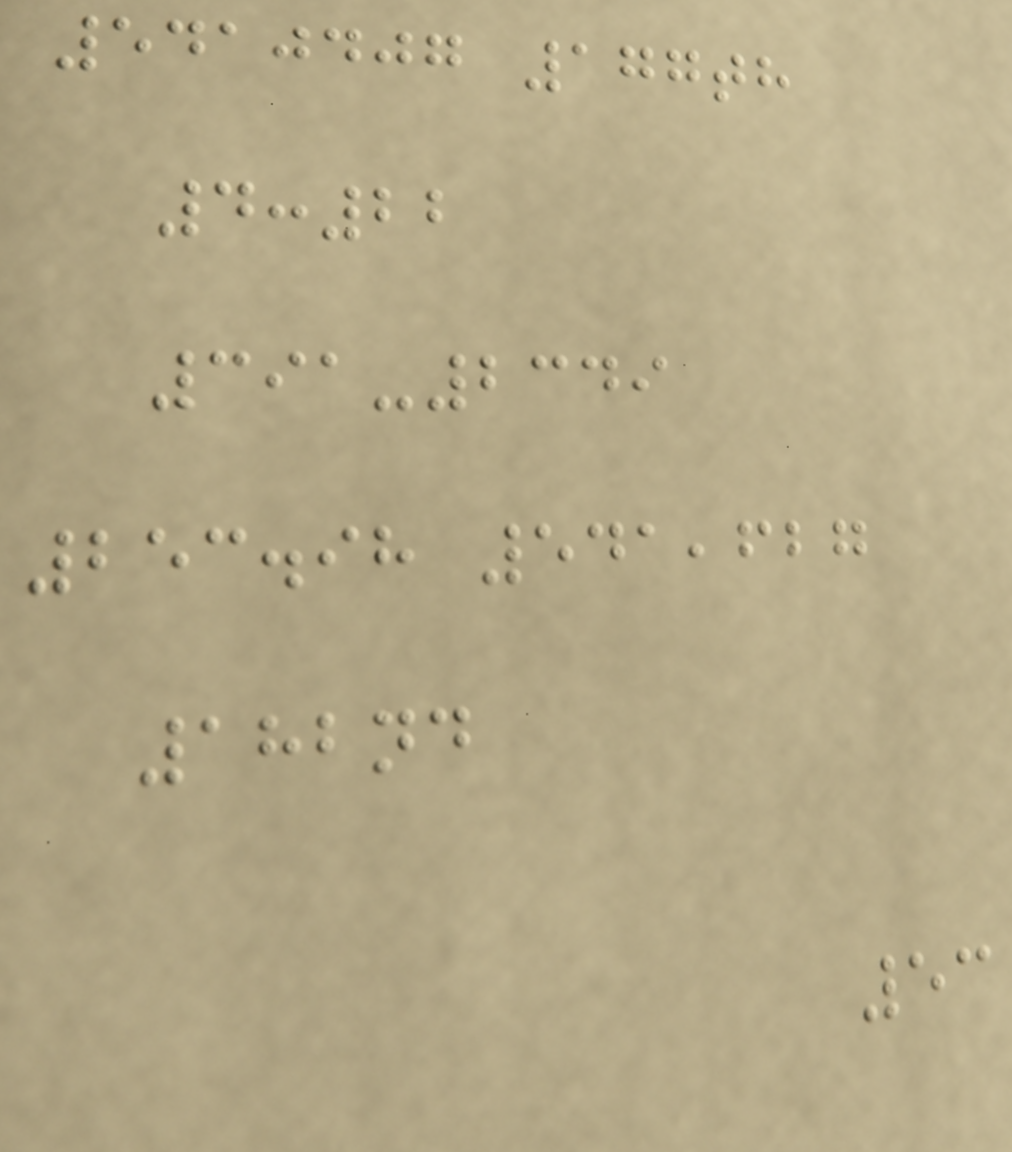5410407 177th
4:22
391-2349
253.98 541,627
182nd
53
